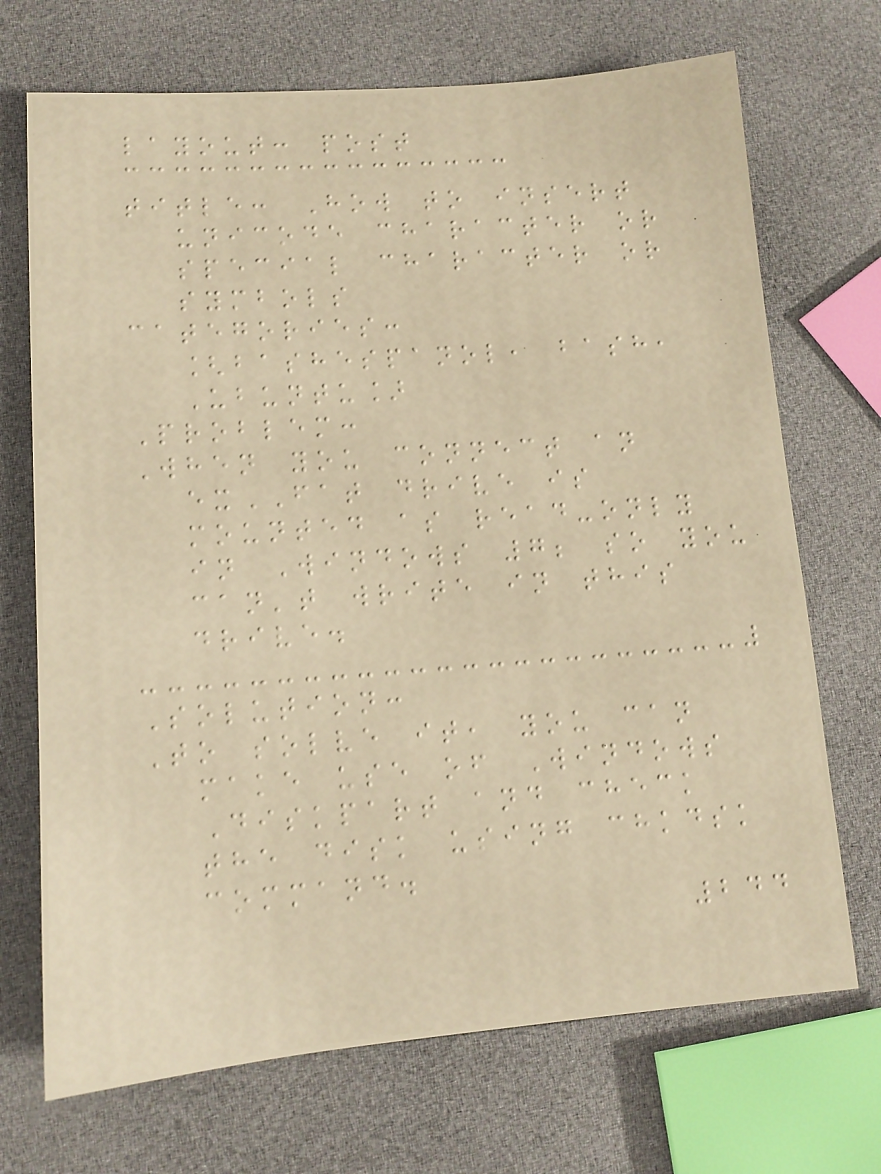layout: post
title: How to insert
unicode character or
special character or
symbols
categories:
[bashespanol, bash,
Ubuntu]
Problem:
When you connect an
exFAT drive is
mounted as read-only
in Windows 7; so you
can't write in this
drive.
Solution:
To solve it, you can
make use of Windows
Diskpart and check
the disk using chkdsk
command.
244
